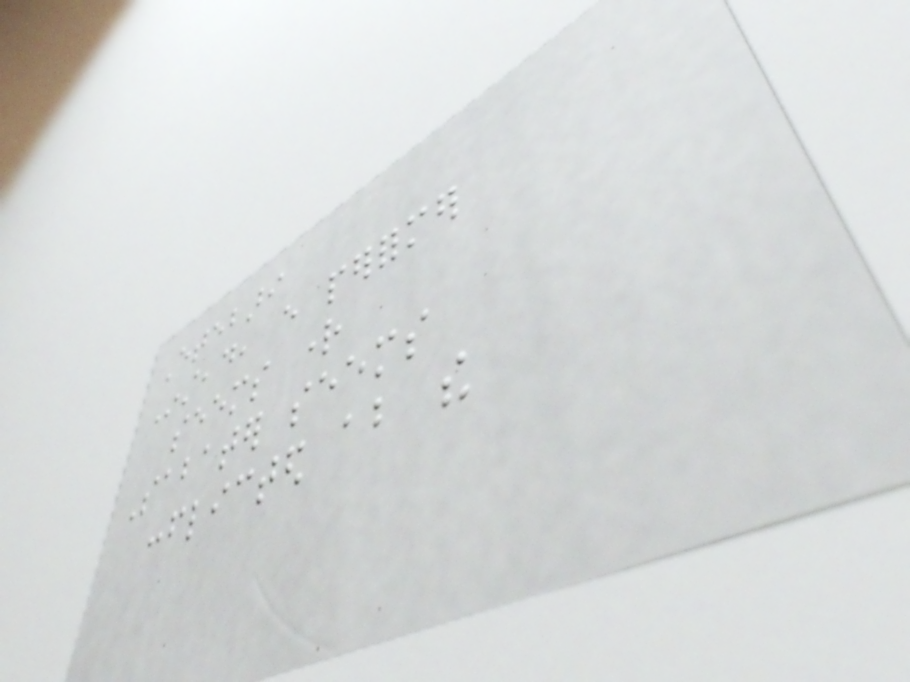Etebari
Instead, every performer
seems right
Sabater seems
conflicted about the
